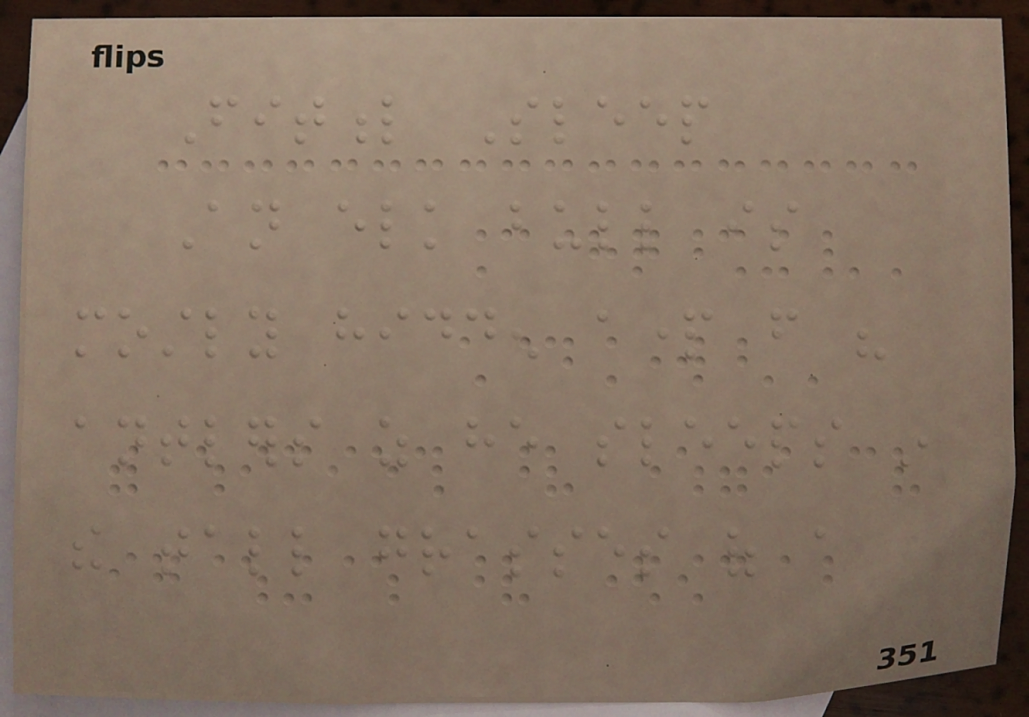Fitful Sleep
An elk bull is
mostly hidden apart from his
antlers as he sleeps in
the tall grasses of a
